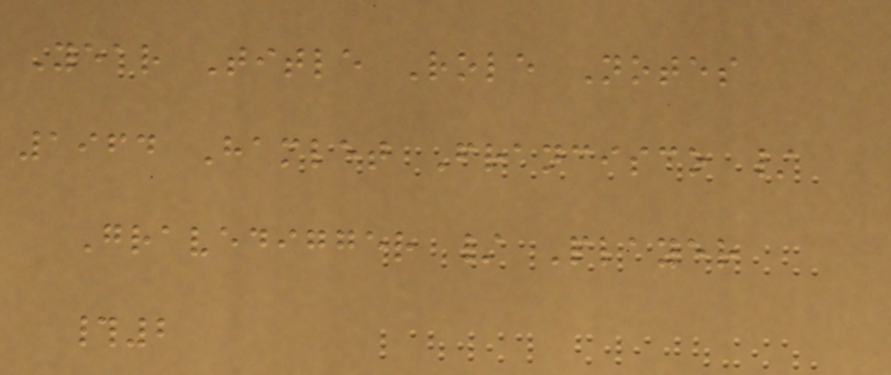Year Title Role Notes
1964 Hamlet Francisco /
Gravedigger / Player
#2
